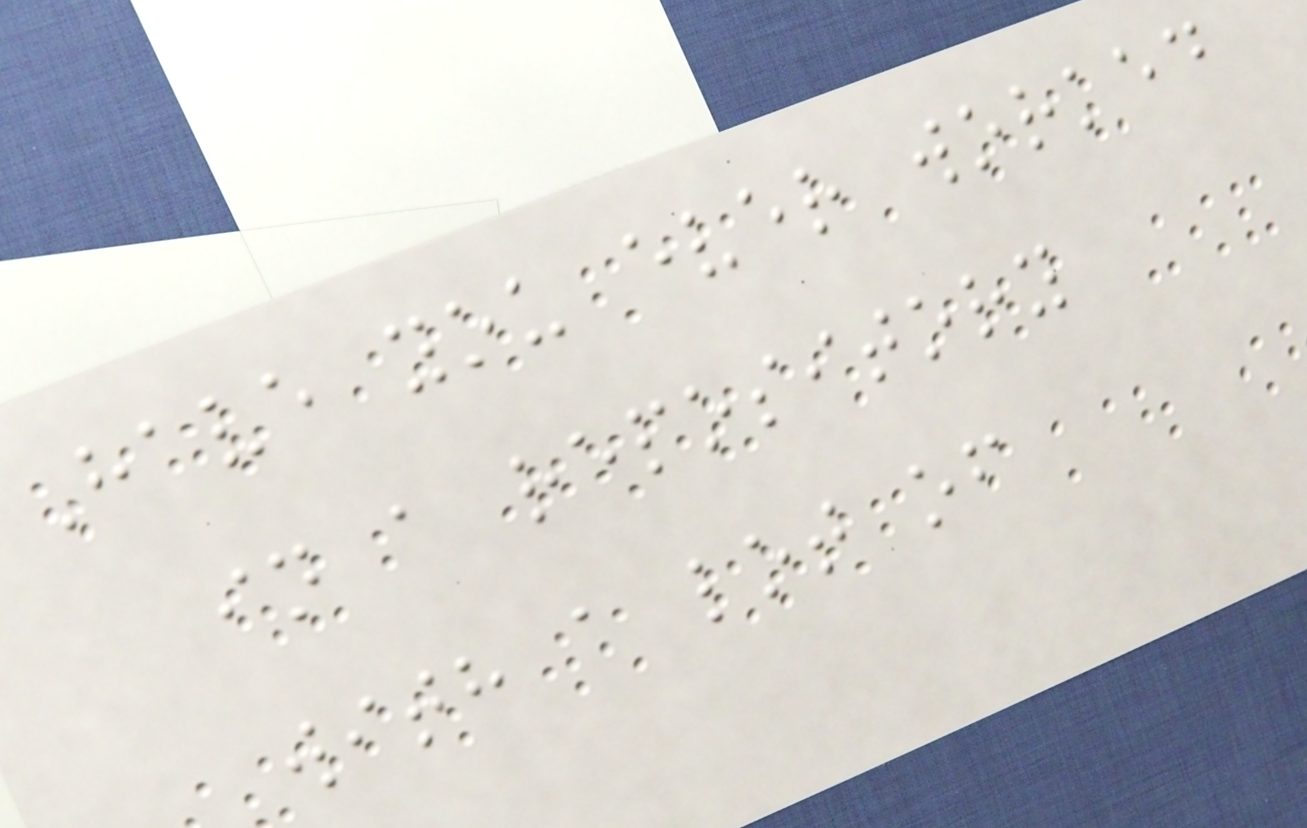Have you ever worked
in a repository
with a lot of
